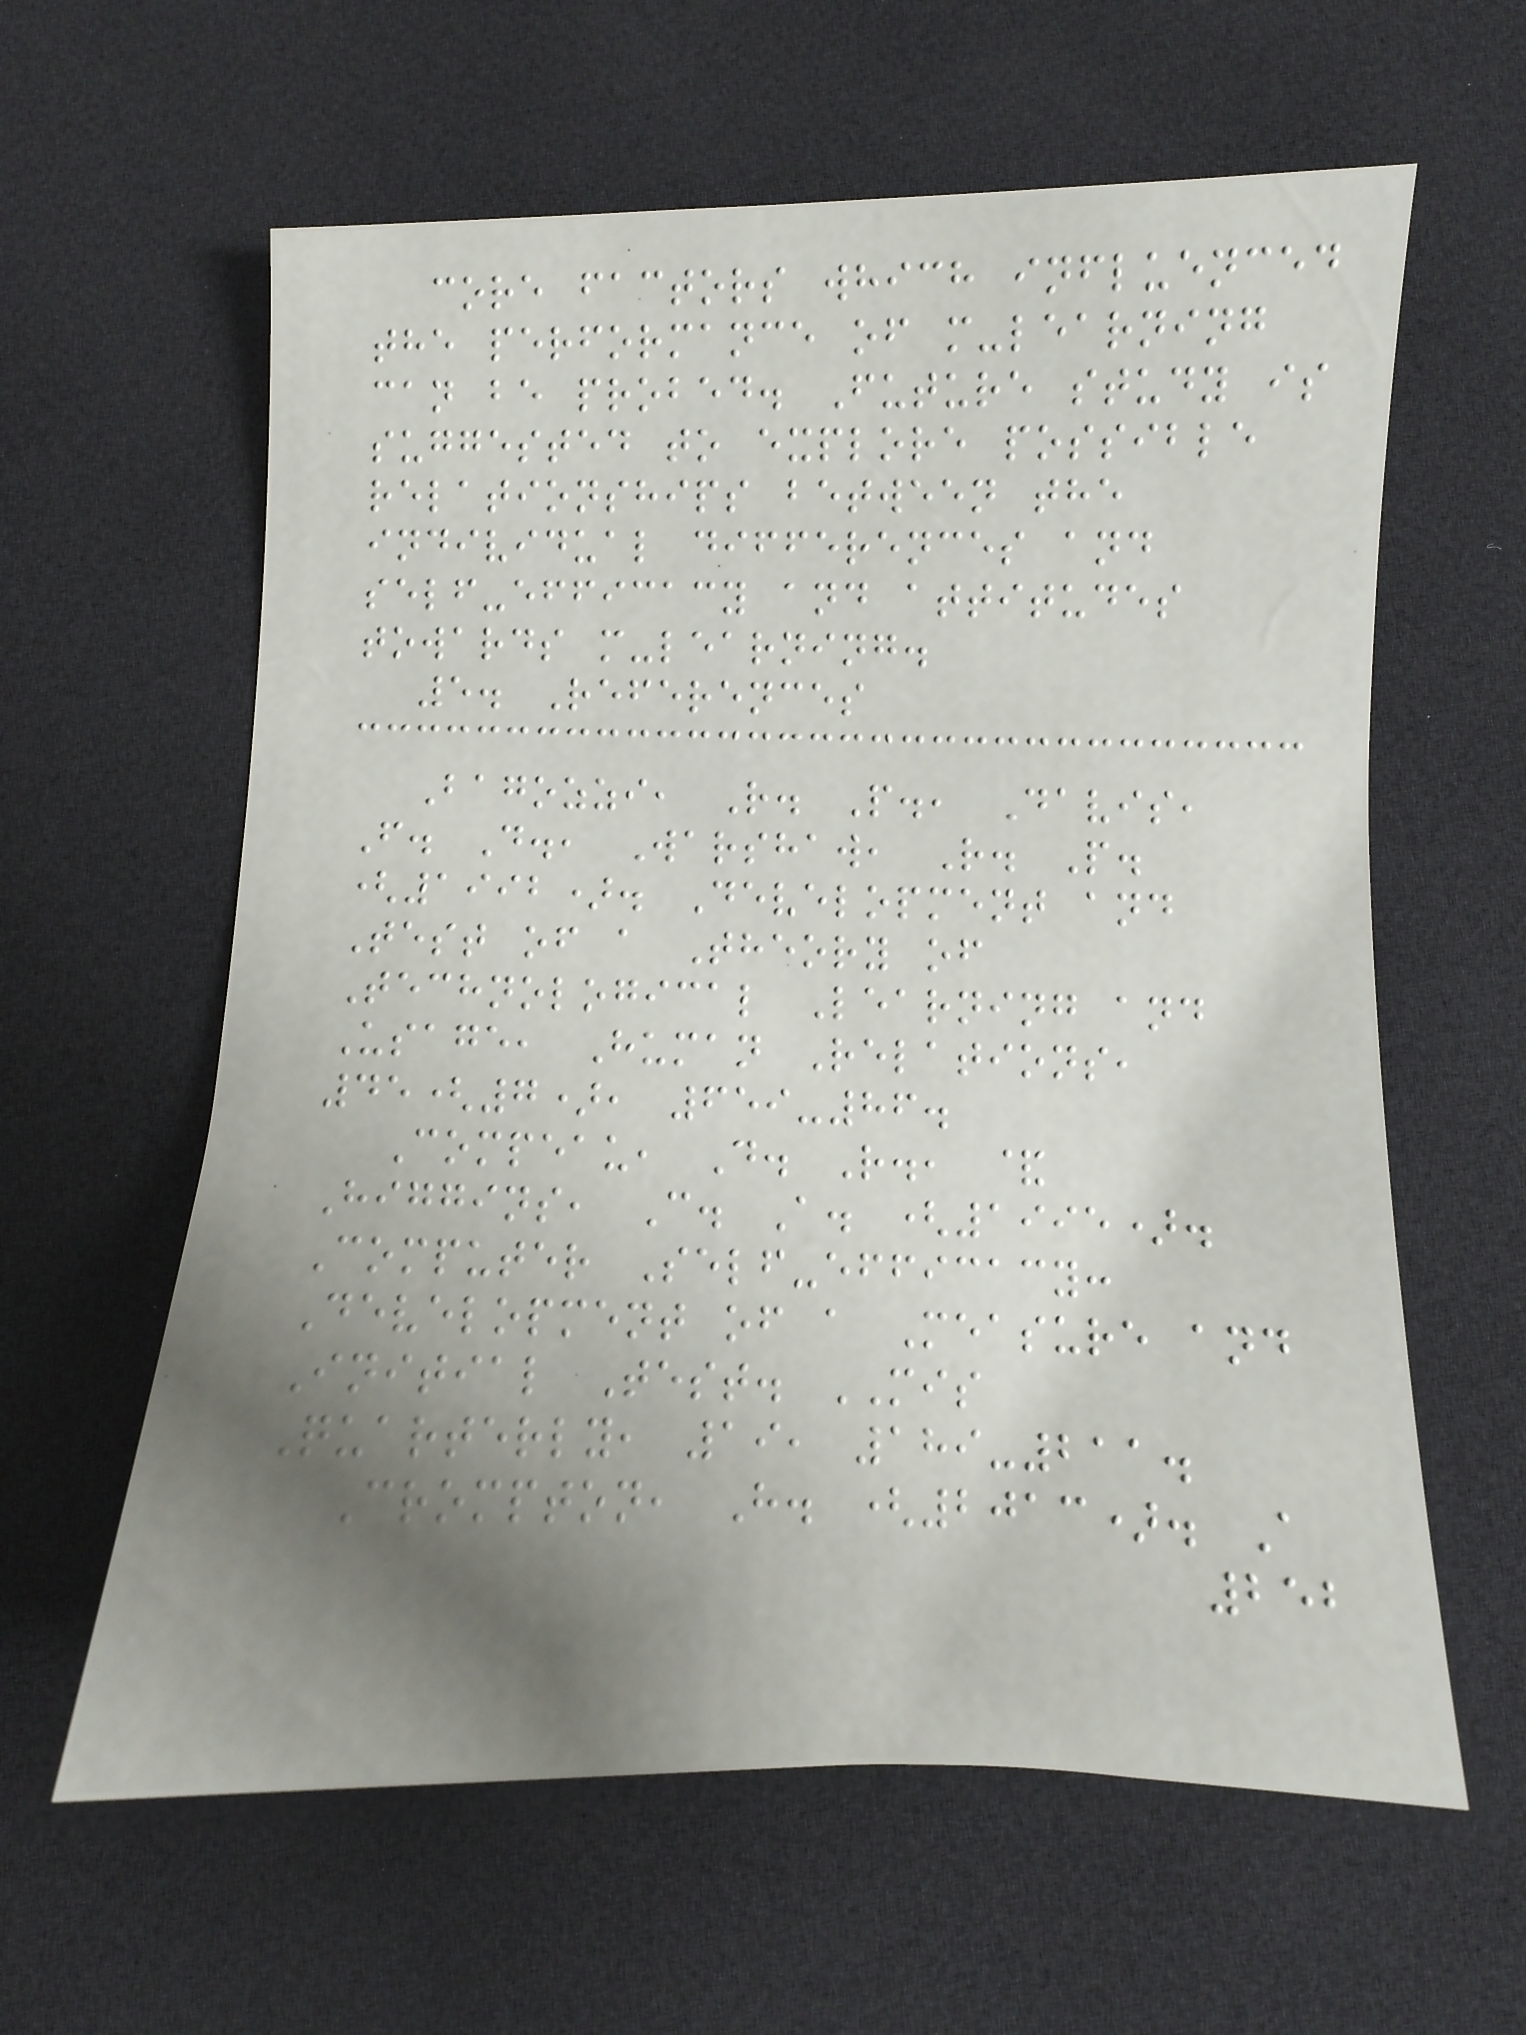core factors which influenced
the performance of m-learning
can be probed. Future study is
suggested to explore possible
relationships between the
individual differences and
self-efficacy and attitudes
towards m-learning.
5. References
Bagozzi, R. P., Davis,
F. D., Warshaw, R. P.
(1992). Development and
Test of a Theory of
Technological Learning and
Usage, Human Relations,
45(7), 659-86.
Compeau, D. R., &
Higgins, C. A. (1995).
Computer Self-efficacy:
Development of a Measure and
Initial Test. MIS
Quarterly, 19, 189-211.
Crompton, H. (2013). A
252
